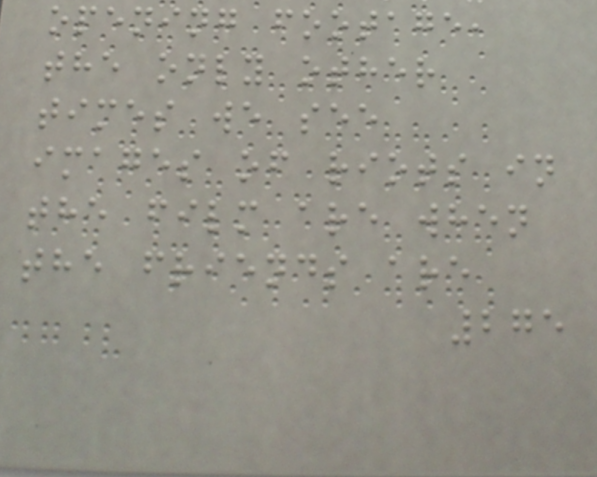opening footage,
the only other
times we see
images of riots in
the film are when
the friends are
275
